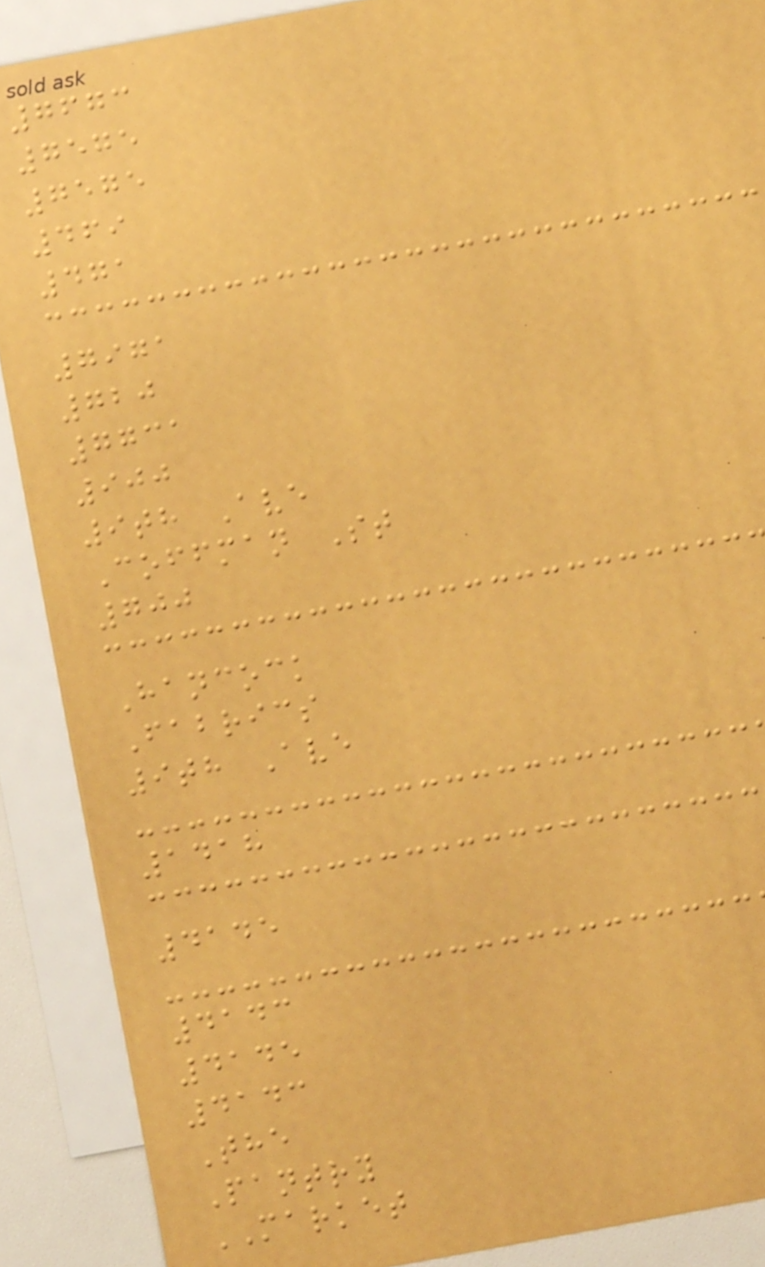7673
7575
7575
469
471
7971
720
7731
900
9th Ave
Coffman St
700
Hancock
Fabrics
9th Ave
1418
4145
4143
4145
4143
The
Pantry
MARKET
